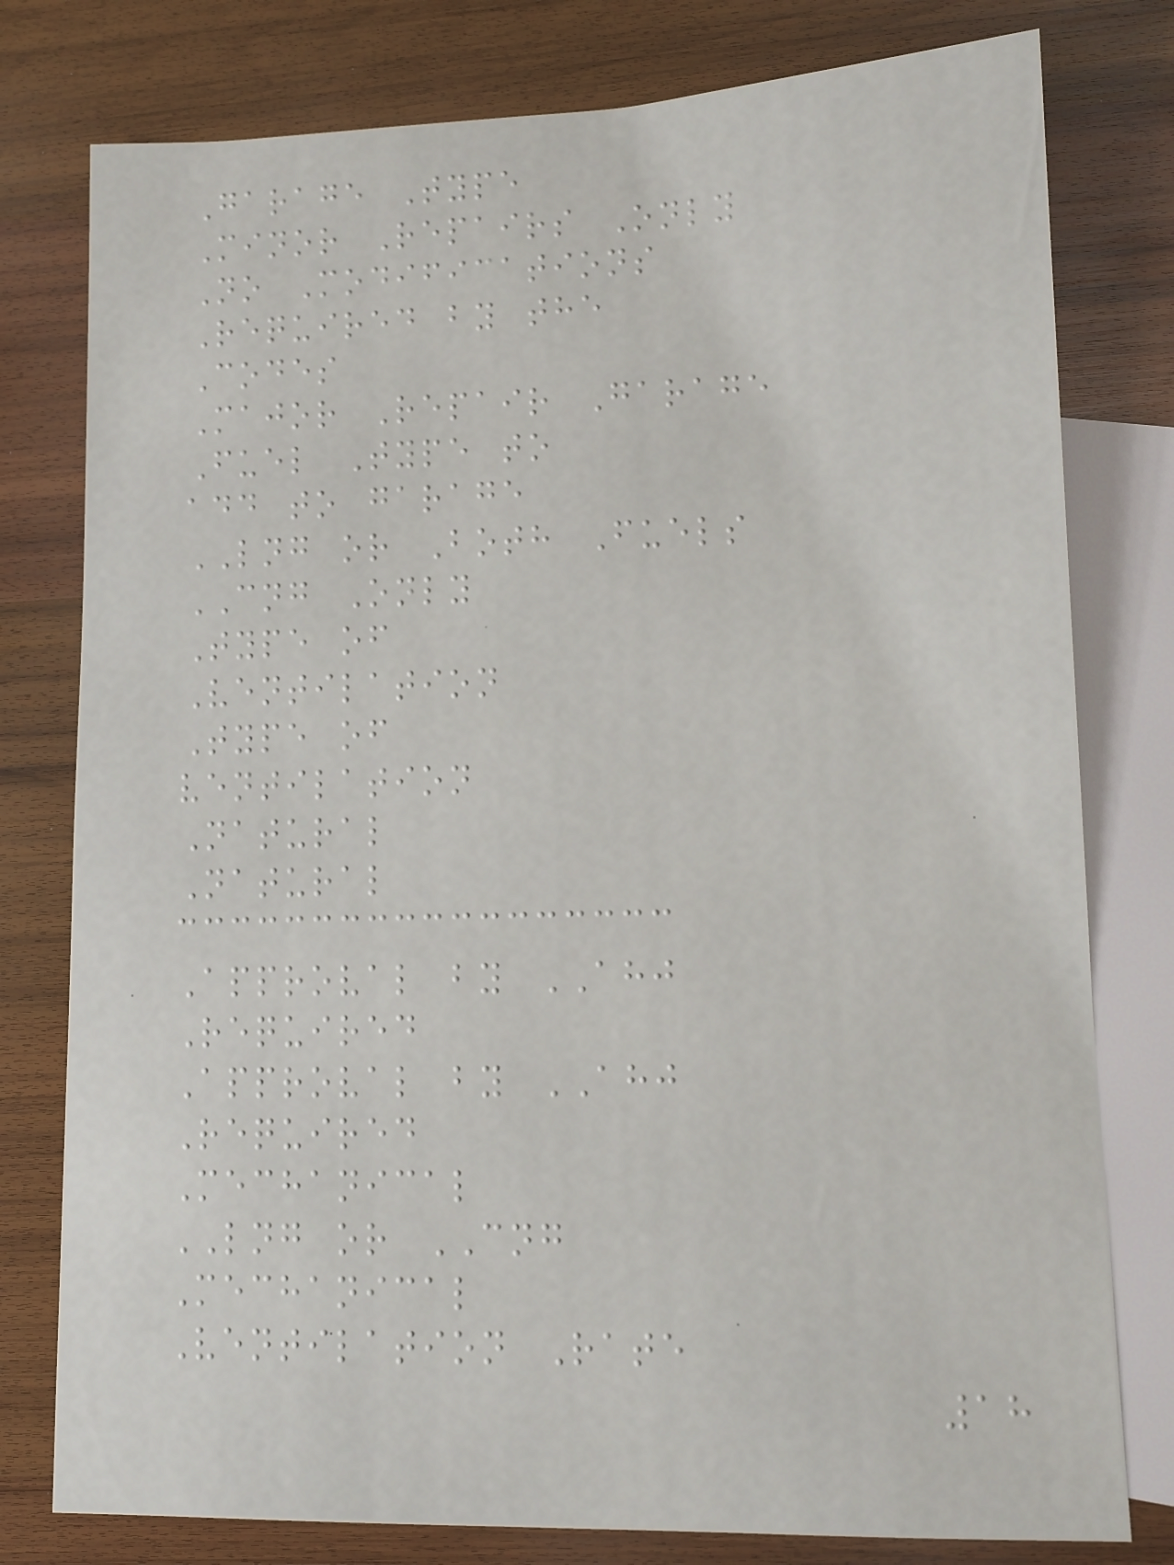Garage Type
Minor Repairs Only
No Modifications
Required by the
Codes
Major Repair Garage
Fuel Type to
add to garage
LNG or Both Fuels
CNG Only
Type of
Ventilation
Type of
ventilation
Natural
Natural
Approval by AHJ
Required
Approval by AHJ
Required
Mechanical
LNG or CNG
Mechanical
Ventilation Rate
18
